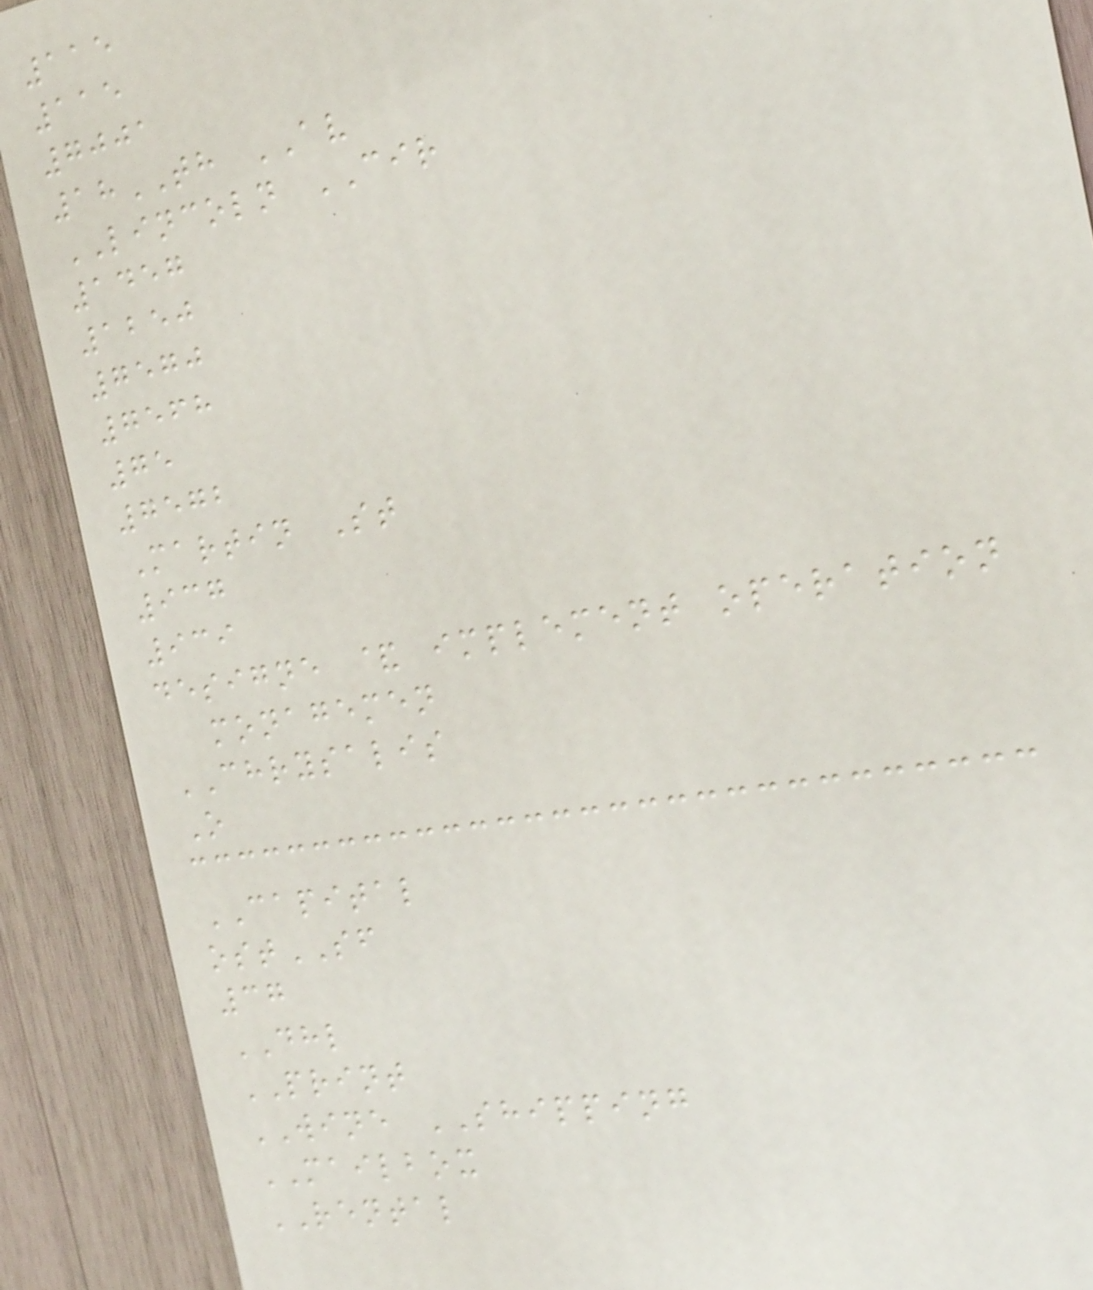115
115
7001
18TH AV
LINCOLN CIR
1457
1250
7570
7568
75
7572
Martin St
937
939
designe & implement operation
monagemen
CHRYSALIS
O
CAPITAL
ostSF
37
DHL
PRINT
WINE SHIPPING
MAILBOX
RENTAL
